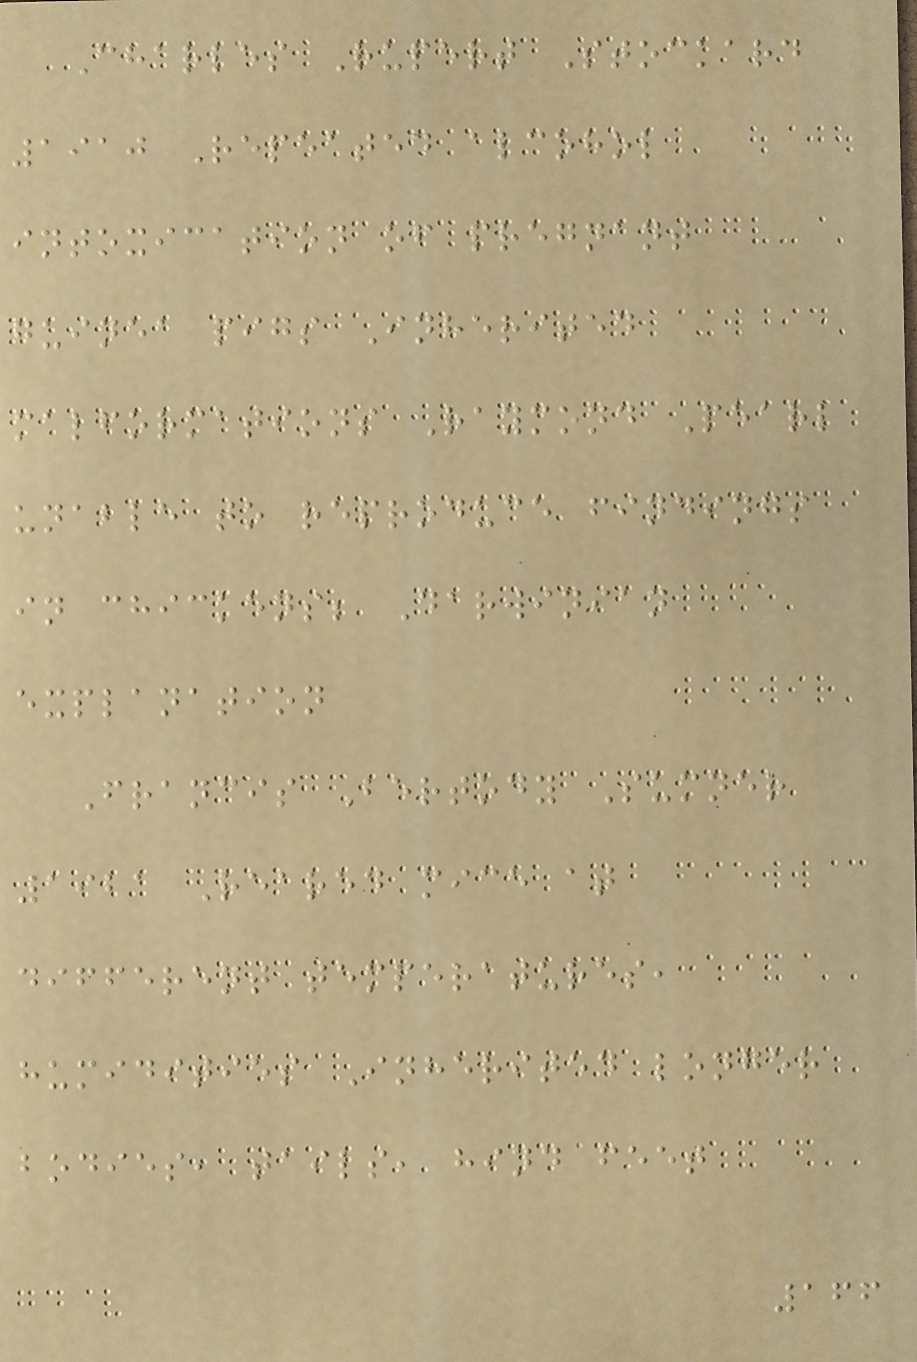Charles Rupert Stockard
1910 Repeated alcohol
intoxication of pregnant
guinea pigs Inherited
malformations Raymond Pearl
unable to reproduce findings
in chickens; Darwinian
explanation
Francis Bertody Sumner
1921 Reared mice at
different temperatures,
humidities Inherited longer
bodies, tails, hind feet
166
